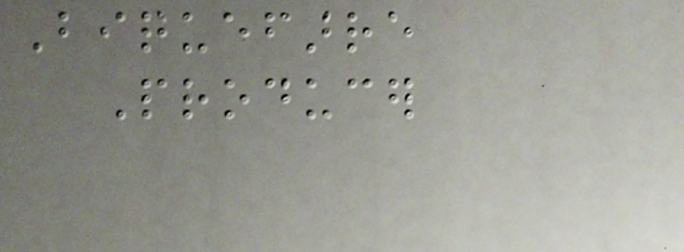Biquefarre
Producer
